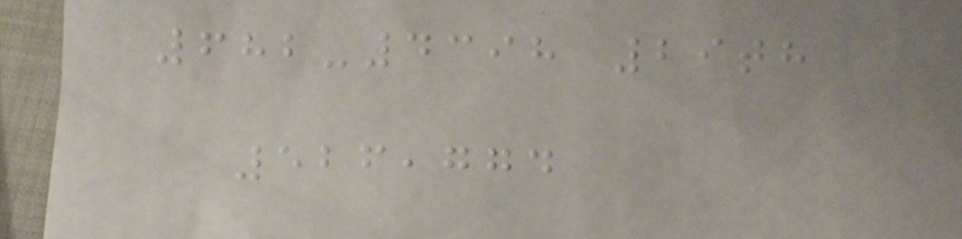682-4398 29th
526,774
